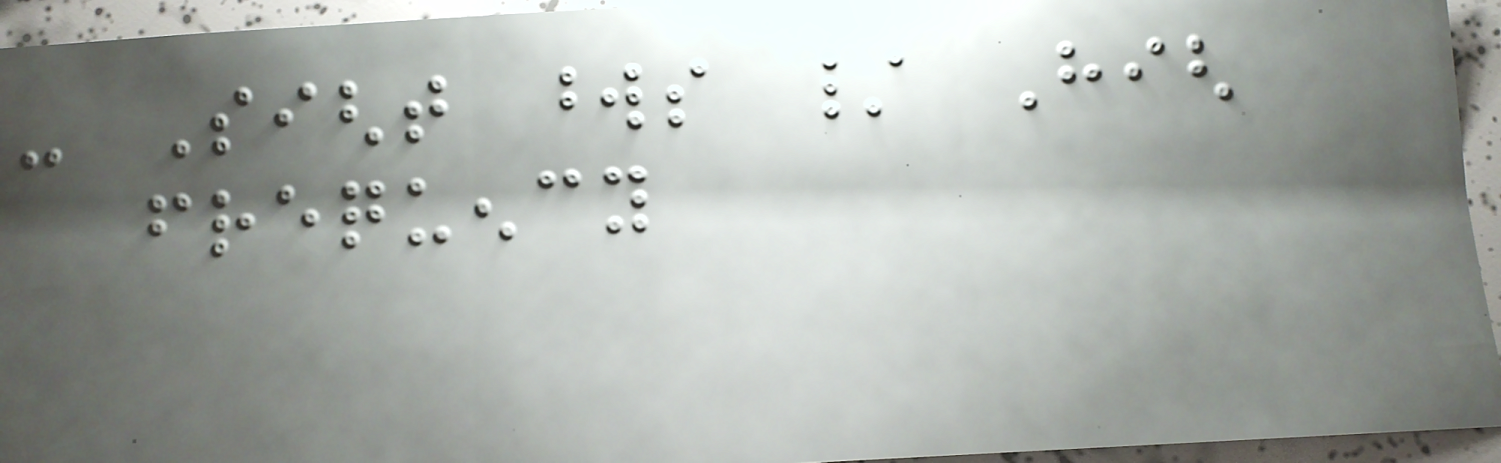- Sight words / High
frequency
